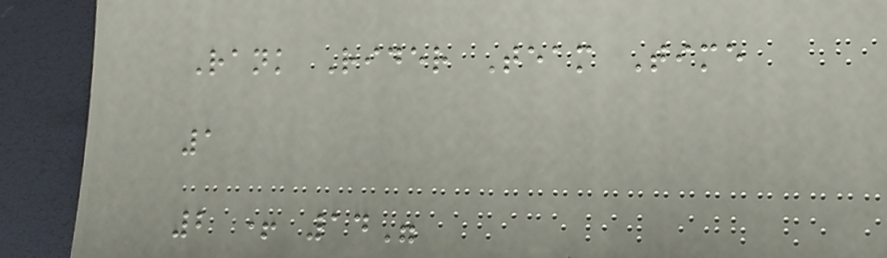Rank Rider Team Time
1
2 + 14"
